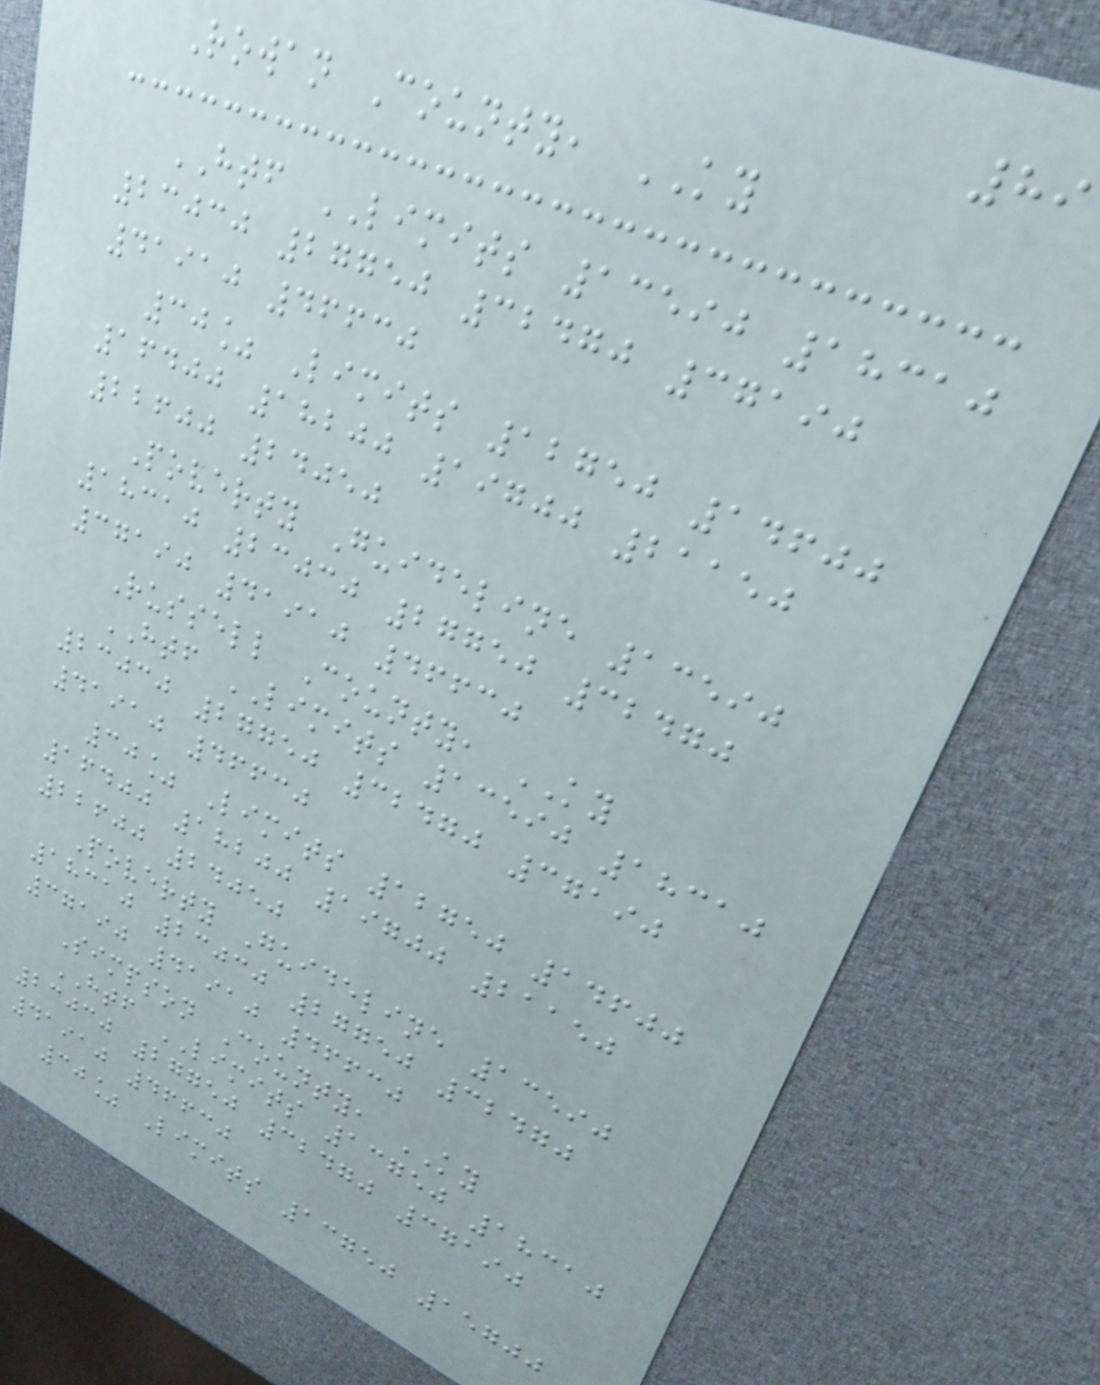89
Rowan County, KY
HTF LIMITS 13590 18310
23030 27750 32470 37190
41910 46630
30% Limits 12750 14600
16400 18200 19700 21150
22600 24050
Poverty Guideline 13590
18310 23030 27750 32470
37190 41910 46630
Russell County, KY
HTF LIMITS 13590 18310
23030 27750 32470 37190
41910 46630
30% Limits 12750 14600
16400 18200 19700 21150
22600 24050
Poverty Guideline 13590
18310 23030 27750 32470
37190 41910 46630
Simpson County, KY
HTF LIMITS 13750 18310
23030 27750 32470 37190
41910 46630
30% Limits 13750 15700
